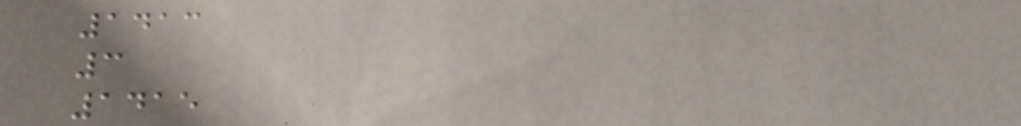1413
3
1415
